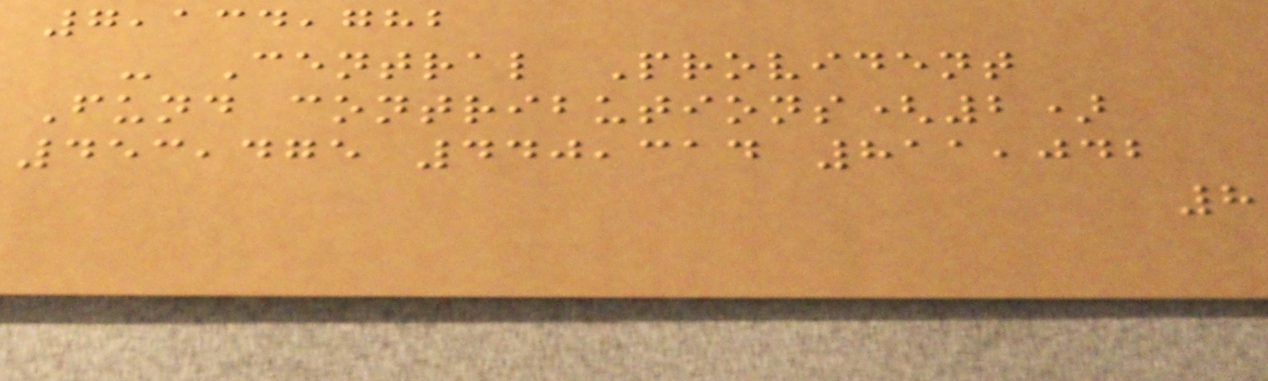7,134,782
- Central Provident
Fund contributions(2)
453,475 440,314 811,042
8
